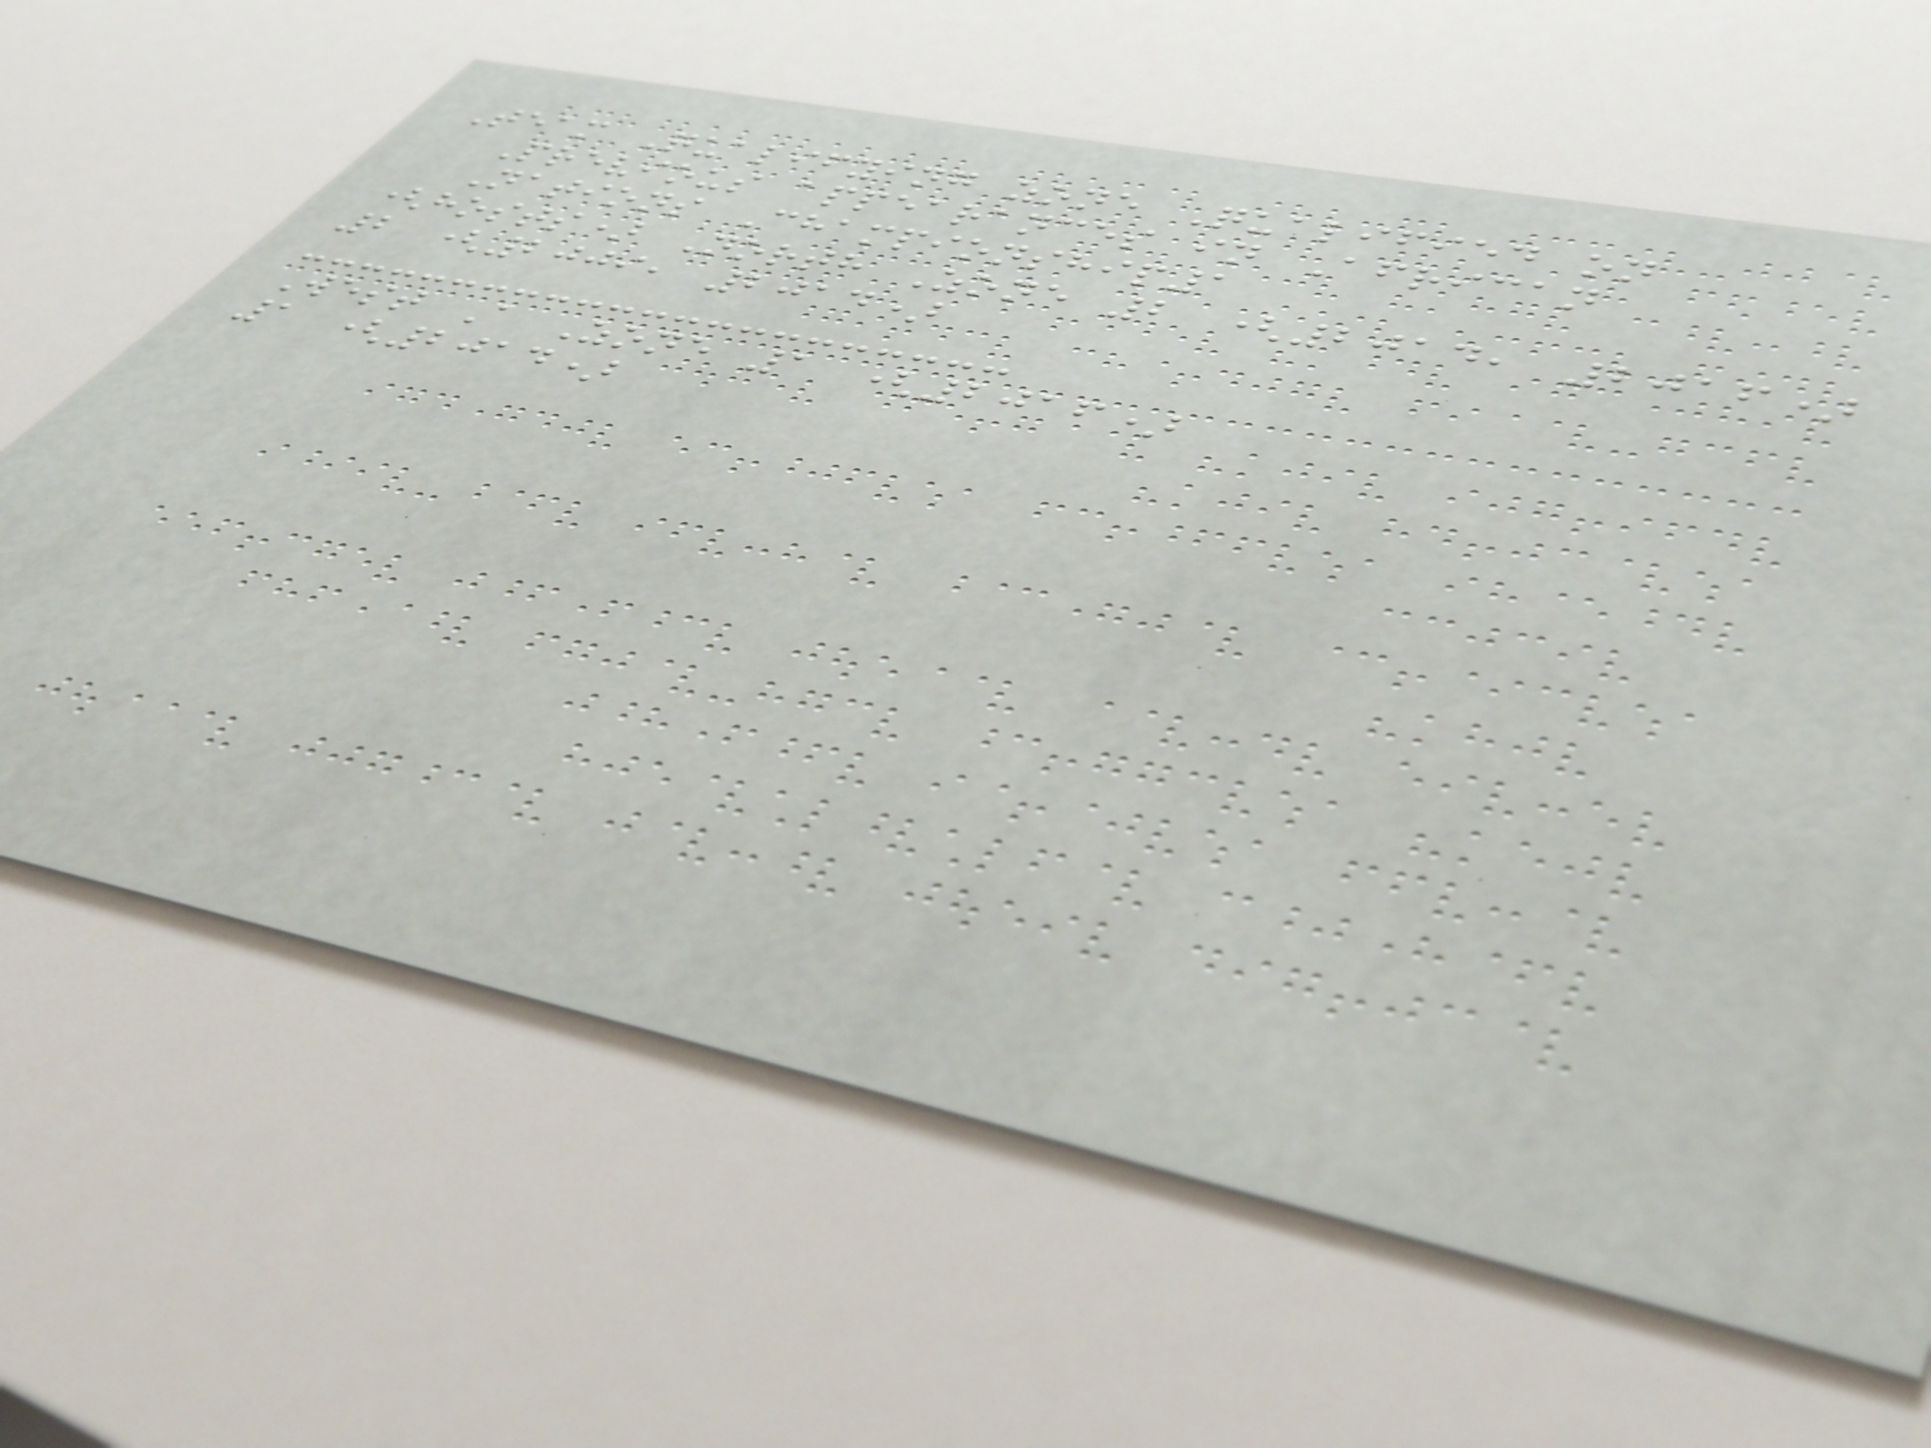Team Qualifying zone Qualified on
Previous appearances in African
Nations Championship1
(hosts) North Zone 2 (2014, 2016)
2 (2009, 2014)
West A Zone 1 (2016)
1 (2014)
